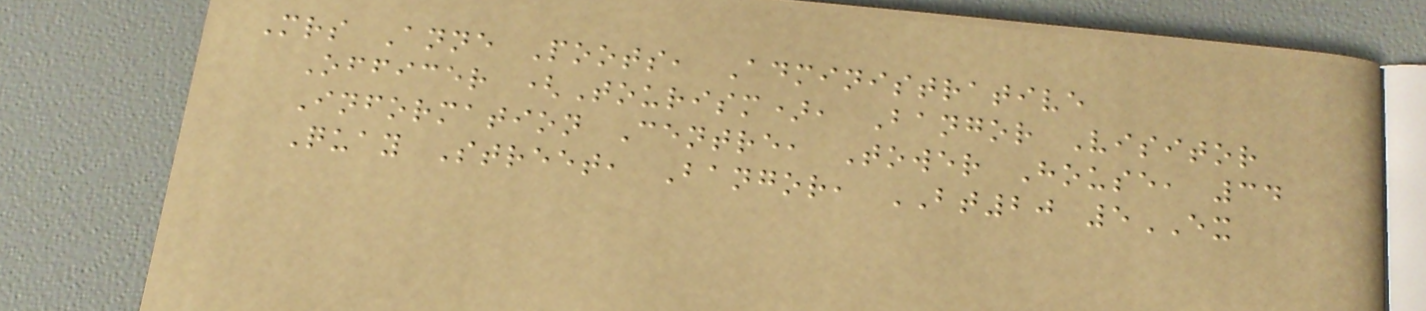Mrs Anne Poots, Administrative
Officer (Tourism), Bangor Visitor
Information Centre, Tower House, 34
Quay Street, Bangor, BT20 5EX
